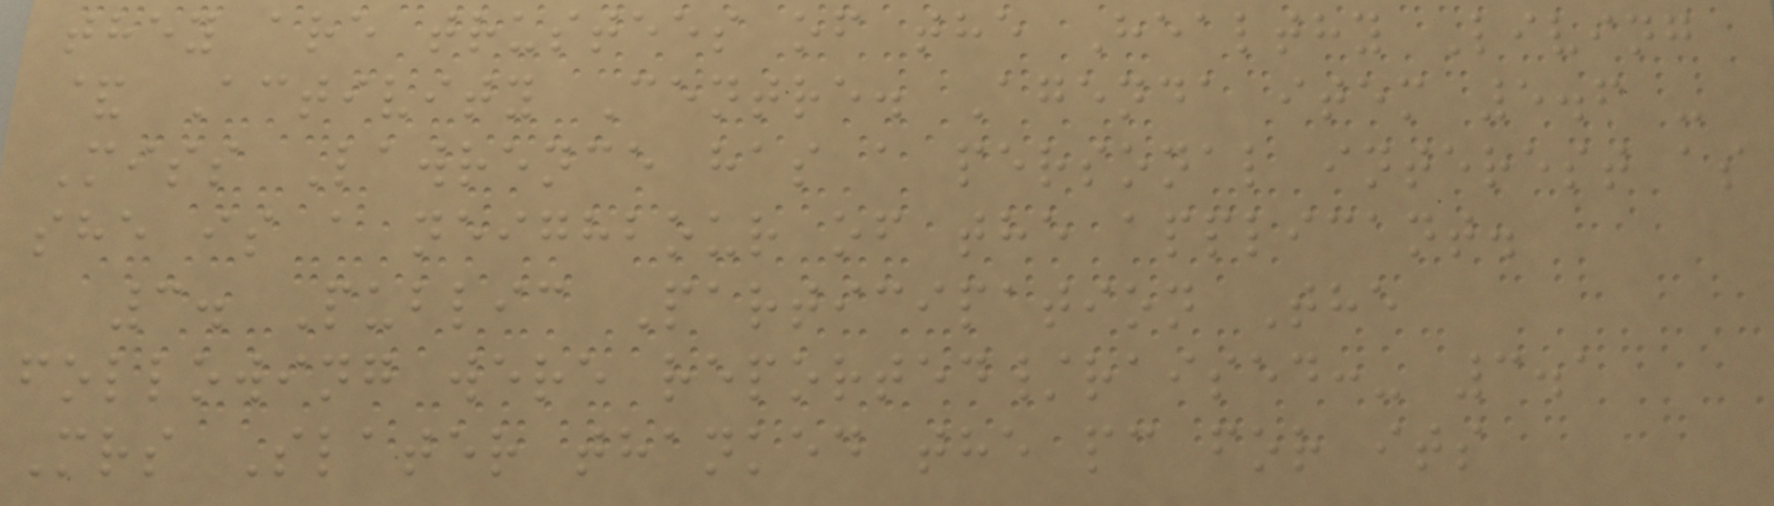they are trustees of the Healthy Living
& Activity Centre. Agenda item 5.6 -
Miss Lawrence has a personal interest as
she is a neighbour of the applicant.
3. Public Participation The
following were reported/raised:- 3.1
Mrs Slater thanked the pc for its
